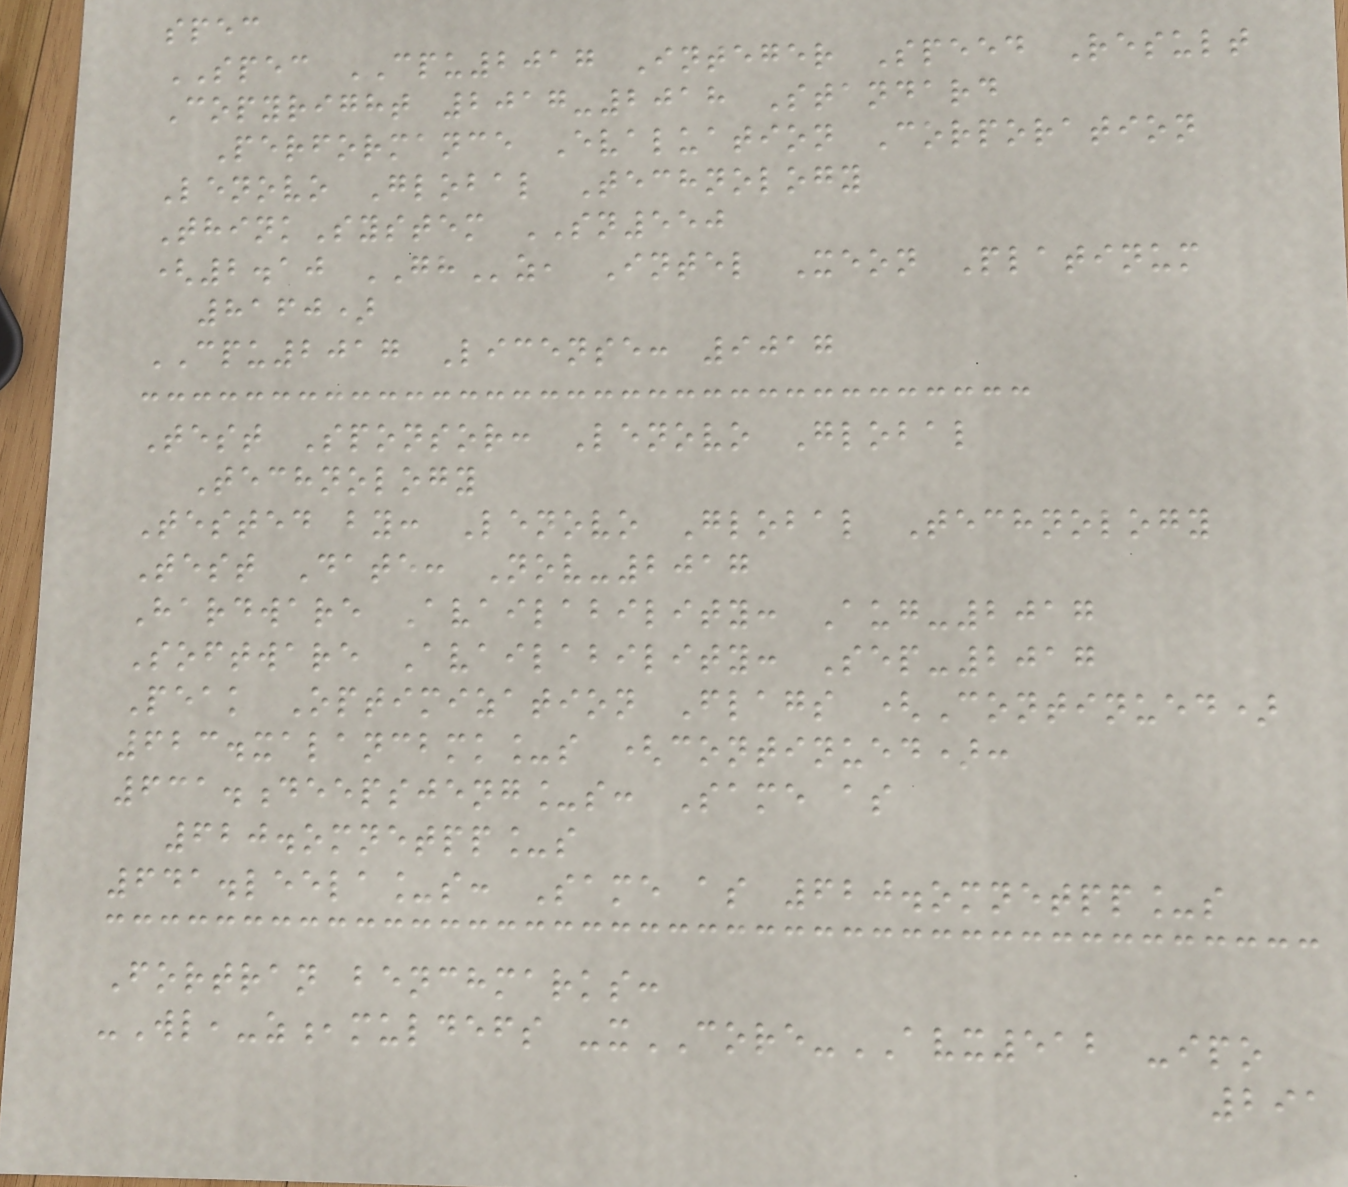spec
SPEC CPU2017 Integer Speed Result
Copyright 2017-2018 Standard
Performance Evaluation Corporation
Lenovo Global Technology
ThinkSystem SN550
(2.10 GHz, Intel Xeon Platinum
8160)
CPU2017 License: 9017
Test Sponsor: Lenovo Global
Technology
Tested by: Lenovo Global Technology
Test Date: Nov-2017
Hardware Availability: Aug-2017
Software Availability: Sep-2017
Peak Optimization Flags (Continued)
623.xalancbmk_s (continued):
631.deepsjeng_s: Same as
620.omnetpp_s
641.leela_s: Same as 620.omnetpp_s
Fortran benchmarks:
-Wl,-z,muldefs -xCORE-AVX512 -ipo
291
